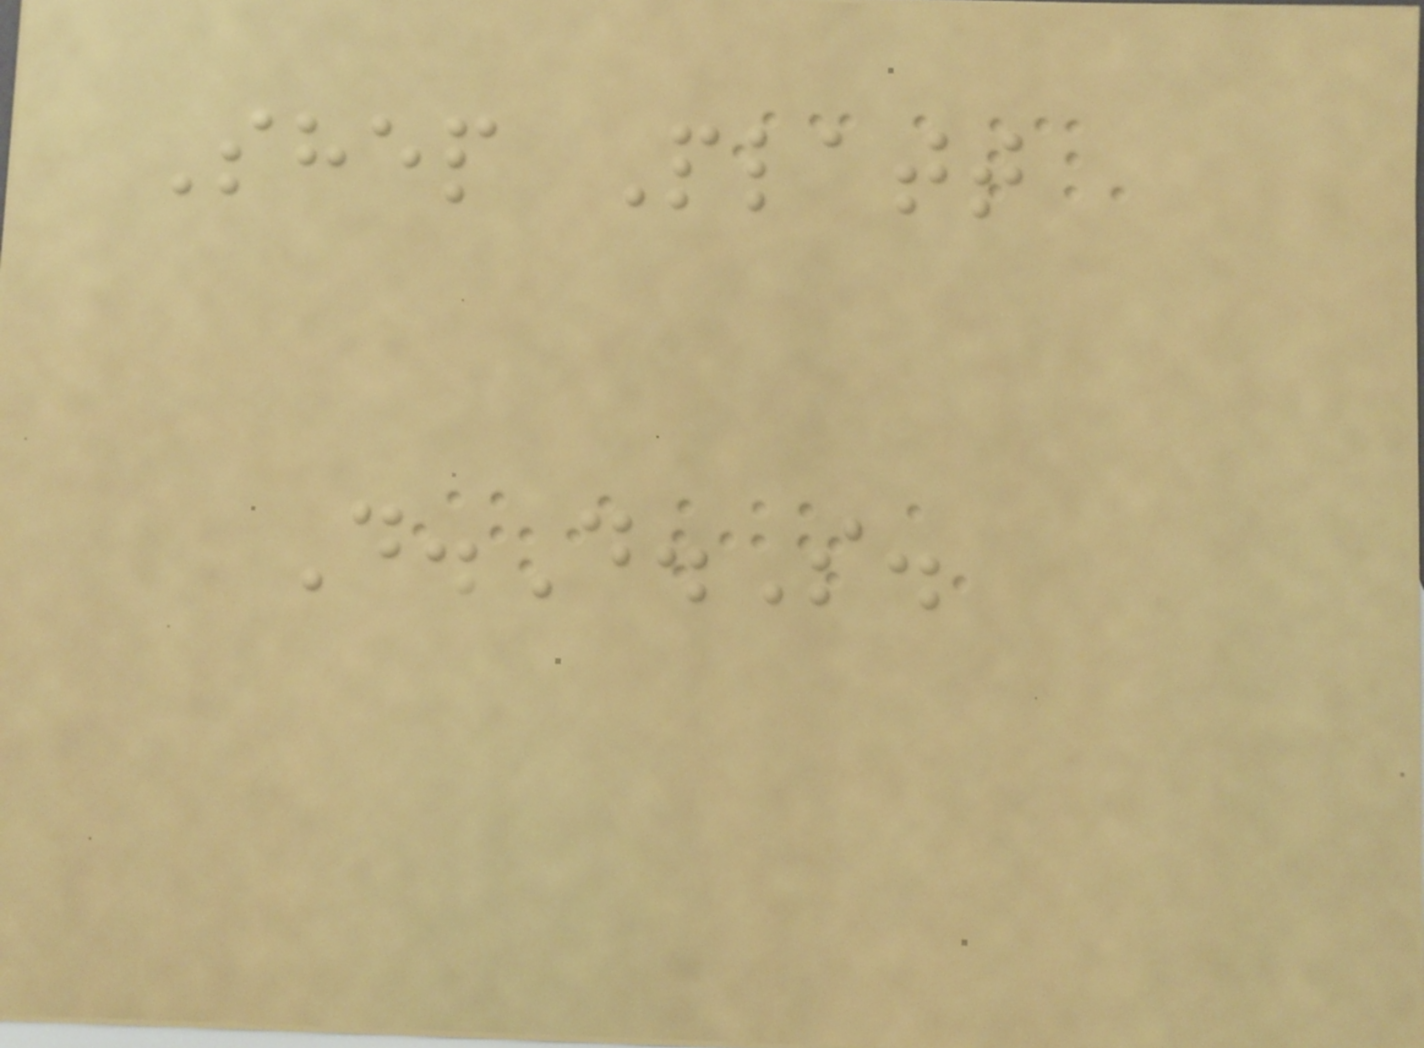Shep Platt
D.D.S.
